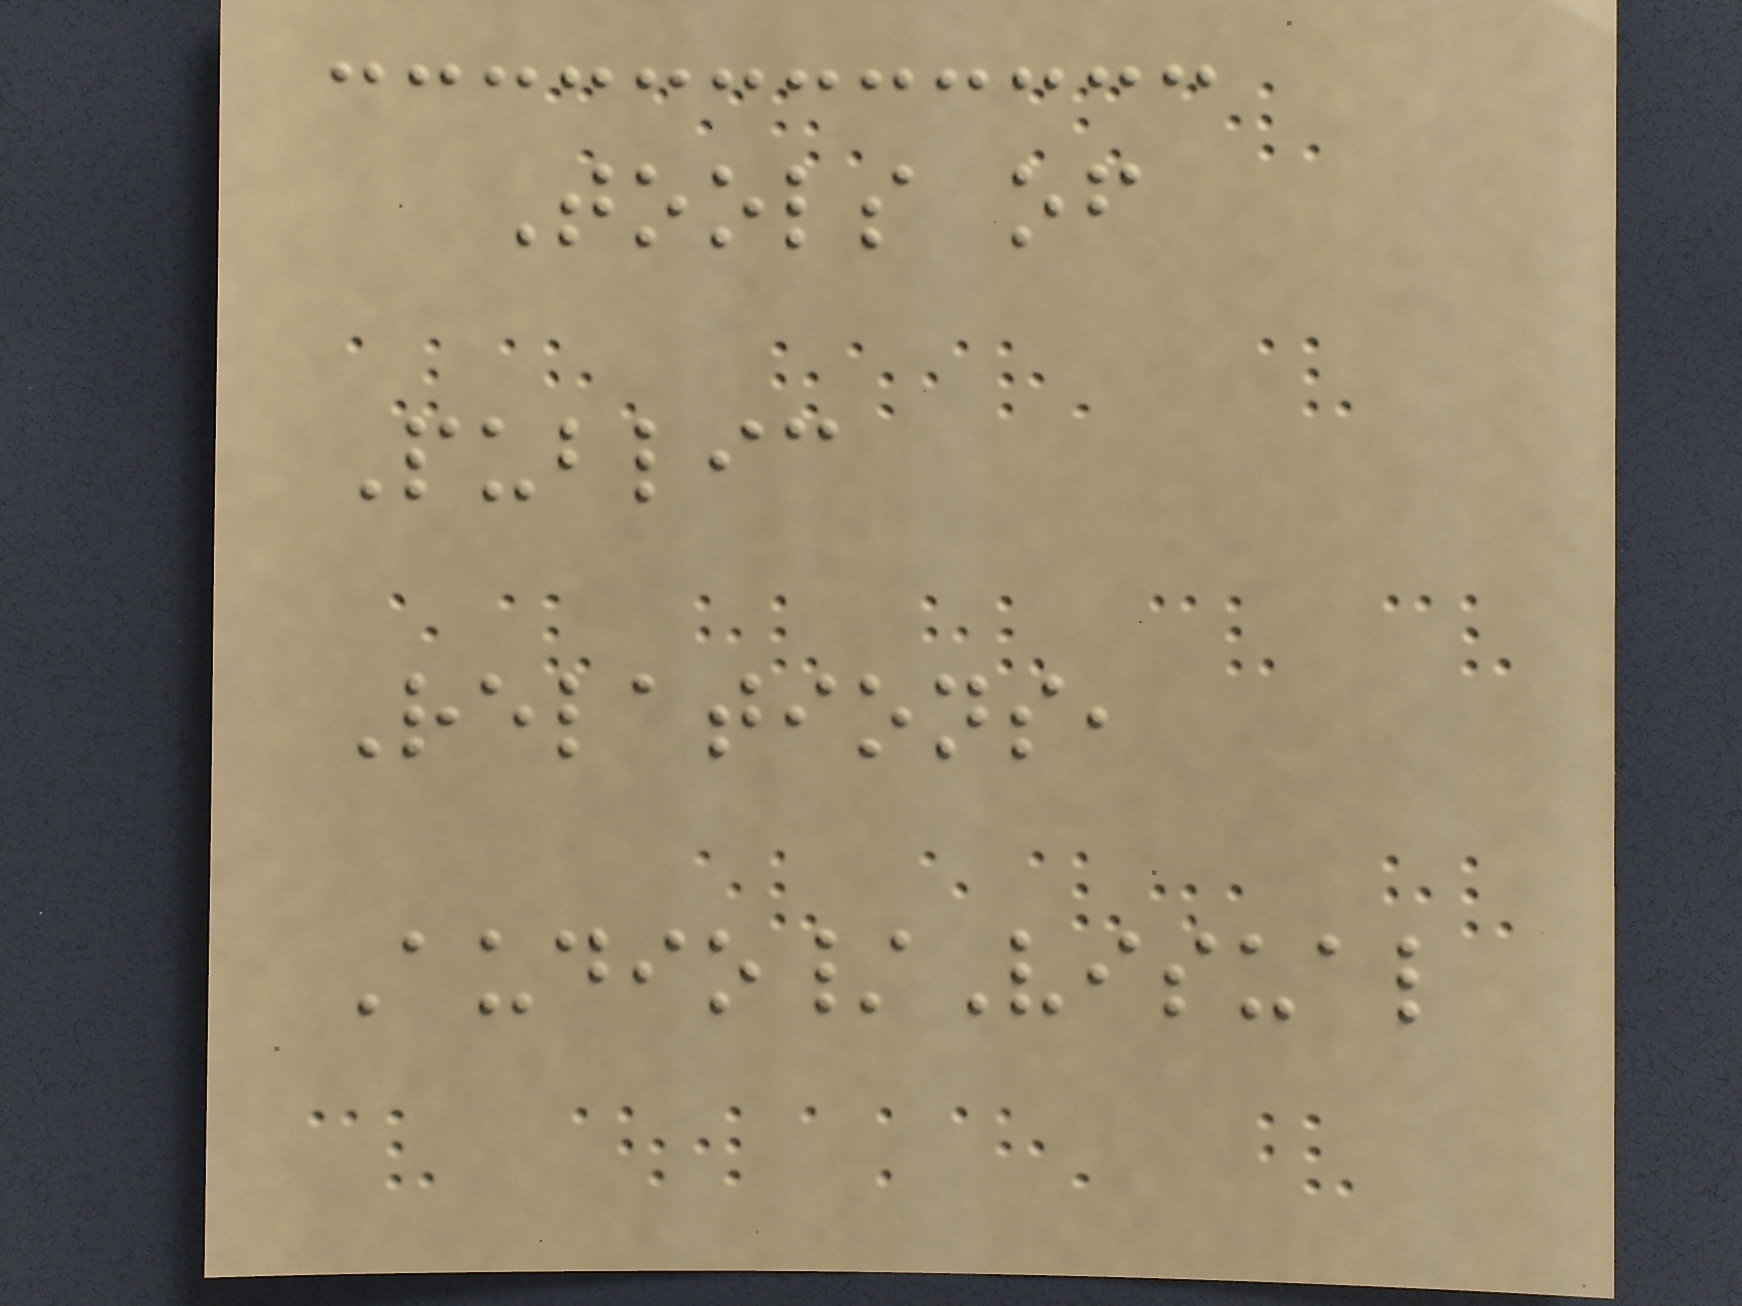Tools of
Public
Relations,
Audio/Visual
